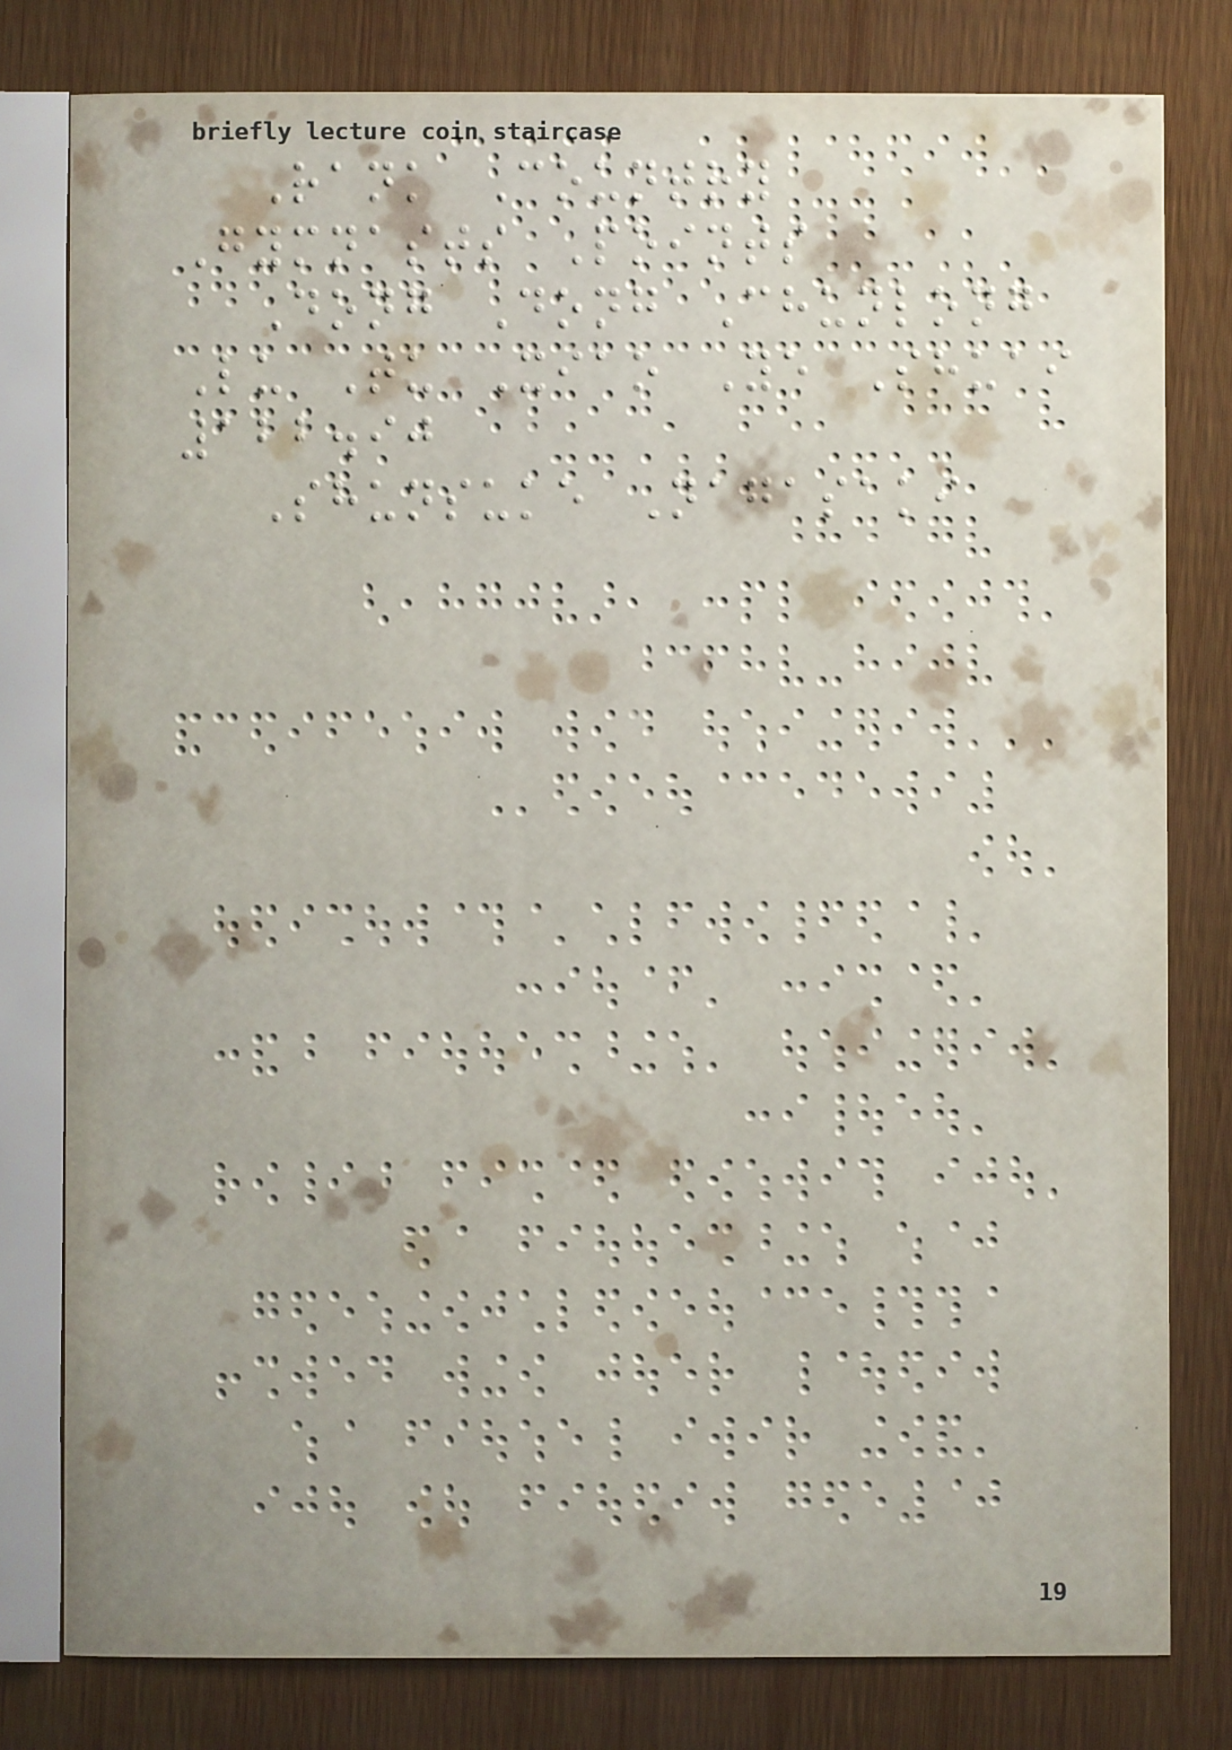Rank Country
Gymnasts Points
Dong Dong Chunlong
Lu Tu Xiao Ye Shuai
122.90
Shunsuke Nagasaki
